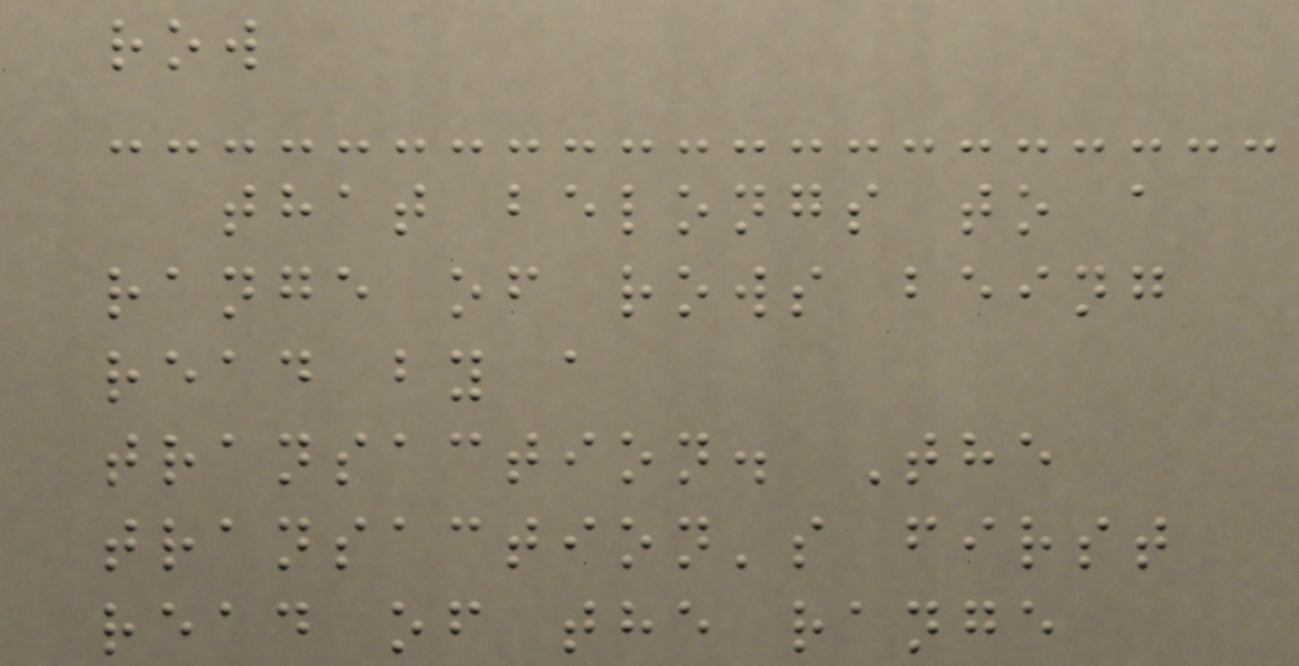row
that belongs to a
range of rows being
read by a
transaction. The
transaction's first
read of the range
